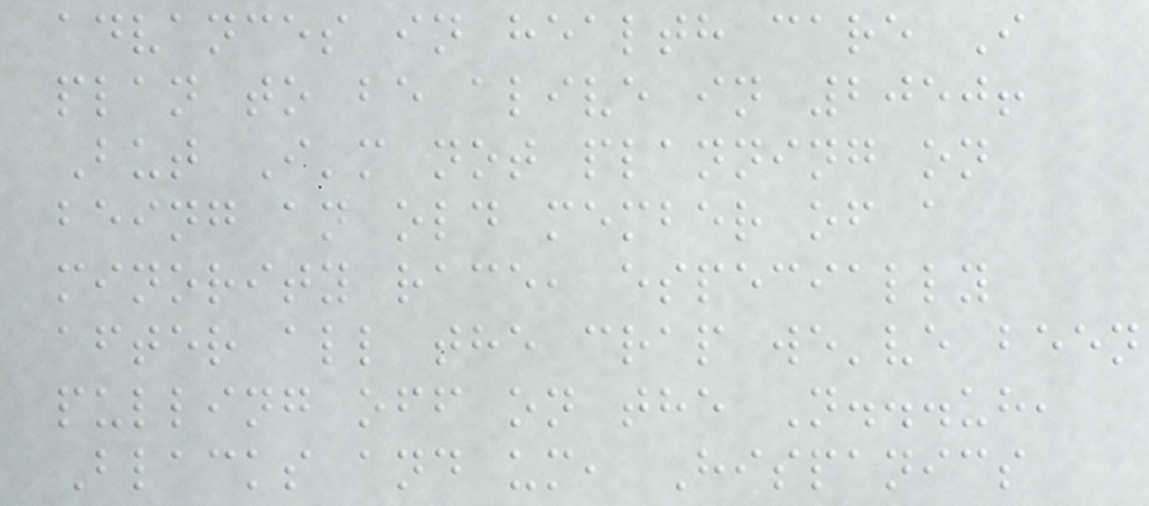advances in health care I
plan to be alive in 2050!
But I'm not planning on
being an old member of a
minority race, especially
after all the crap we've been
pulling off on the N...uh,
Blacks and um, Hispanics
